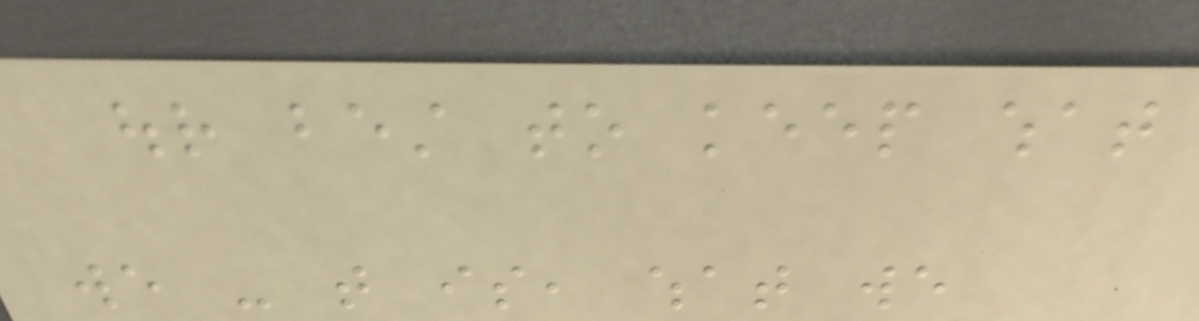our best to keep what
we - that is, what we
